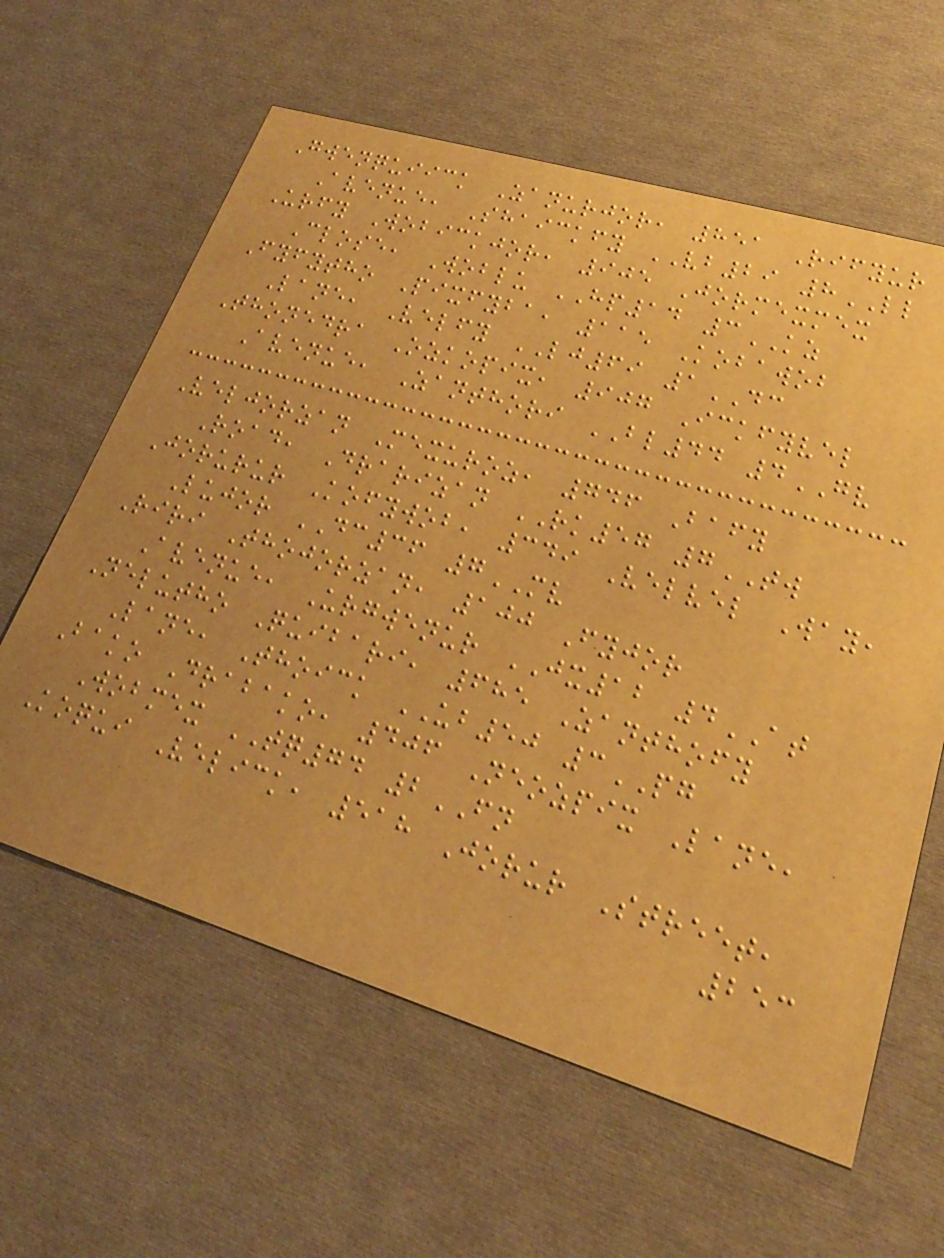Gwenquiick Zanurjor, 851 Rifyur
Avenue, Shaickfy VB29 8LL
Urfy Wobickjor, 905 Jormexmex
Close, Woblu HP14 3KZ
Fyfytho Pixfyba, 115 Kobawob
Lane, Velfy LJ69 1DC
Thonedra Ozkopix, 907 Ickfyvel
Avenue, Zanthori BL44 4GV
Veljorzan Mexuroz, 746 Bafy
Road, Drarizan RK57 7TW
Jorurur Kofywob, 349 Velvel Way,
Lujor DC36 7MV
Riri Thojorzan, 100 Fyjor
Avenue, Urgwenur JX12 4AT
Nelutho Quibari, 685 Zanthofy
Lane, Thoick UB50 3PG
Bako Drabako, 406 Neozpix Lane,
Wobmex TQ74 2FN
Koqui Velick, 518 Jorur Street,
253
